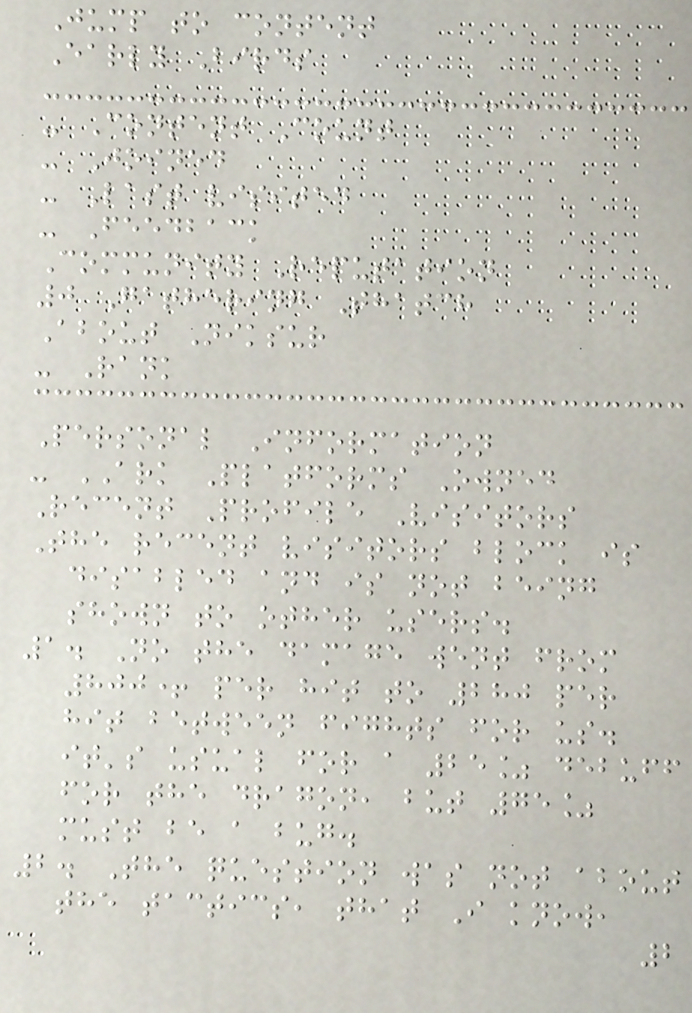Jump to content
Early Birds
- Content Count
- Joined
- Last visited
- Feedback
Community Reputation
0 Gathering Thatch
About Niksur
- Rank
Personal Information
- ARK Platforms Owned
Recent Profile Visitors
The recent visitors block is
disabled and is not being
shown to other users.
1. No the damage went from
800+ per hit to 280 per
hit between fights for us.
it's usual for a 25% debuff
for the dragon, but 75%
must be a bug.
2. The question was not about
the tactics, that I know,
2
